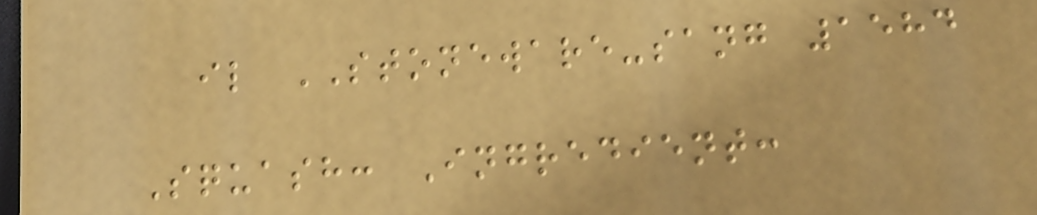il STONEWARE-sang 1584
Squash: Ingredient:
